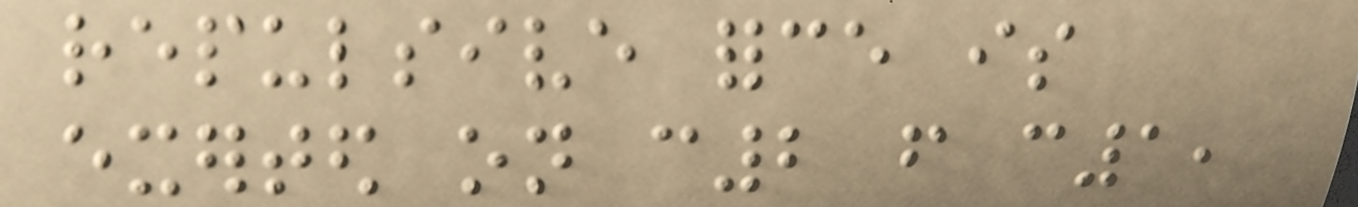repulsive force is
exerted on c2 from c1,
